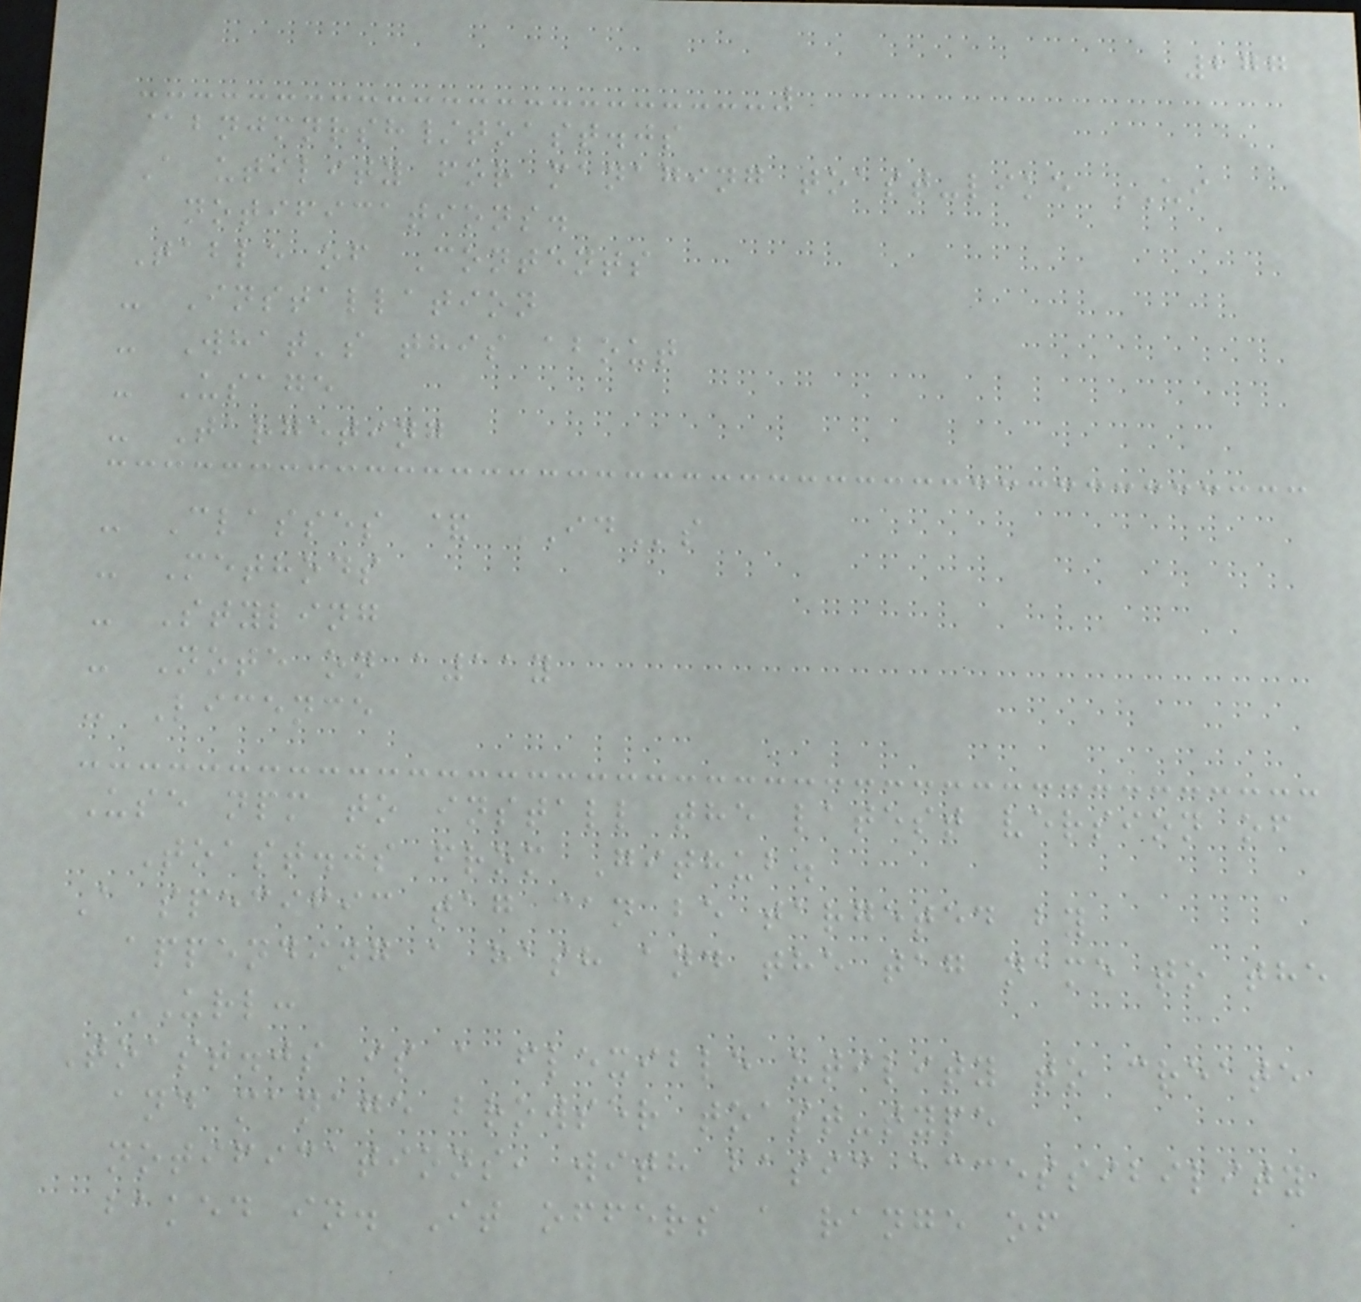277
@bnjmnrsh/toast.js
A utility for managing toast-like UI
notifications.
Table of Contents
- Installation
- What's this about
- Usage
- Targeting
- Classes & IDs
- Methods
- Styling
- Note on a11y
- Licence
Use npm to install the latest version of
Toast.js from Github.
A specific tag can be targeted by
appending a hash and the tag name to the
URL:
Toast.js is a flexible utility to create
and manage browser toast-type
notifications, with basic accessibility
baked in. It offers a range of
